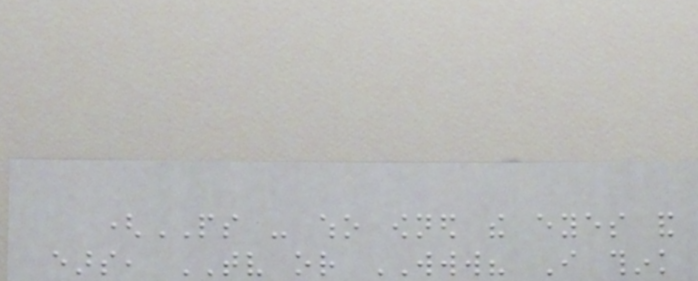(PS - who owned the eyes and
ears, TV or WWW? I think
